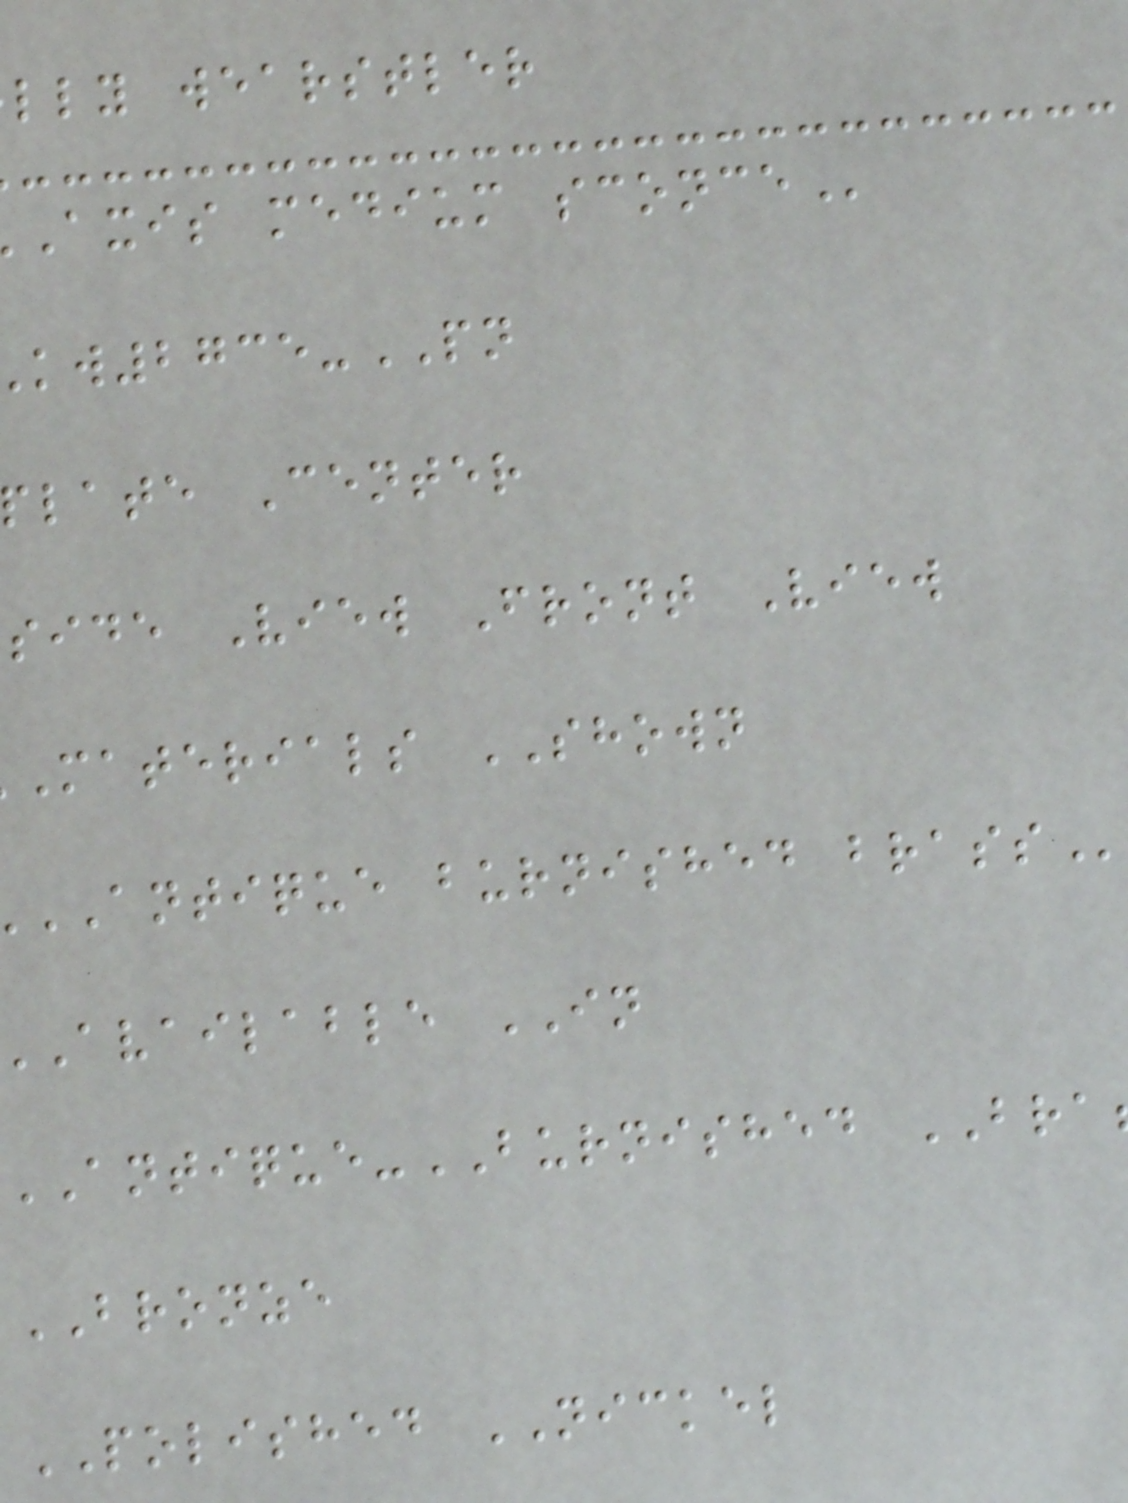lly wearstler
axis medium
2735-PN
late Center
side View Front View
materials SHOWN
ANTIQUE burnished
available IN
ANTIQUE-BURNISHED BRA
BRONZE
POLISHED NICKEL
